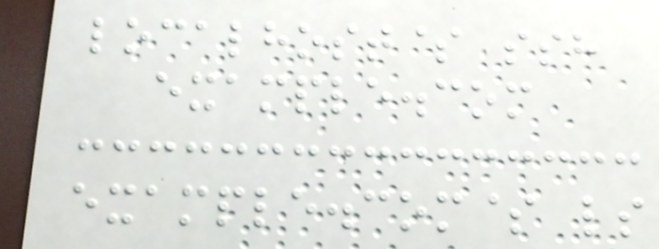localhost$ ssh
example.com
example.com$ ls
